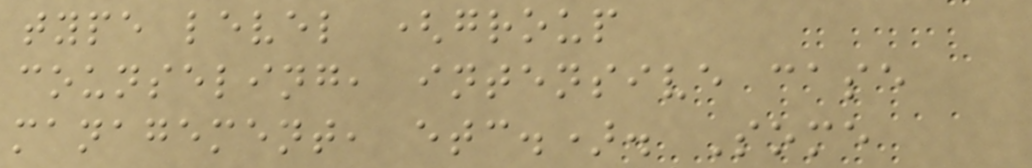type level (group
counseling, intensive case
management, etc.). Some
